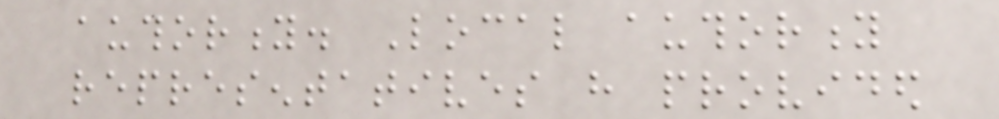authority. Local authority
representatives have provided
